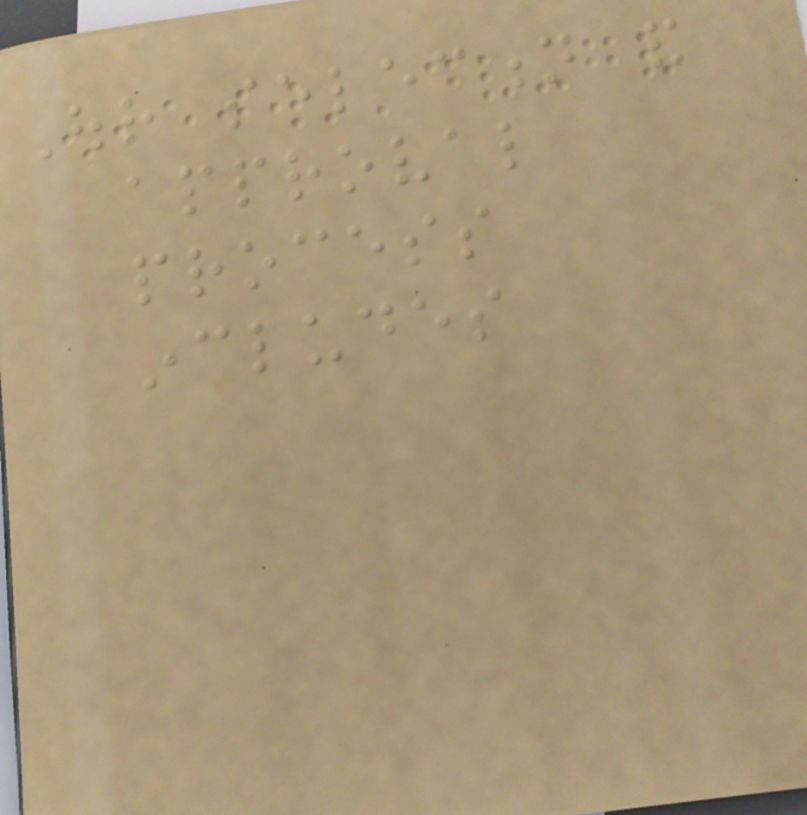Our selection and
approval
process
includes
